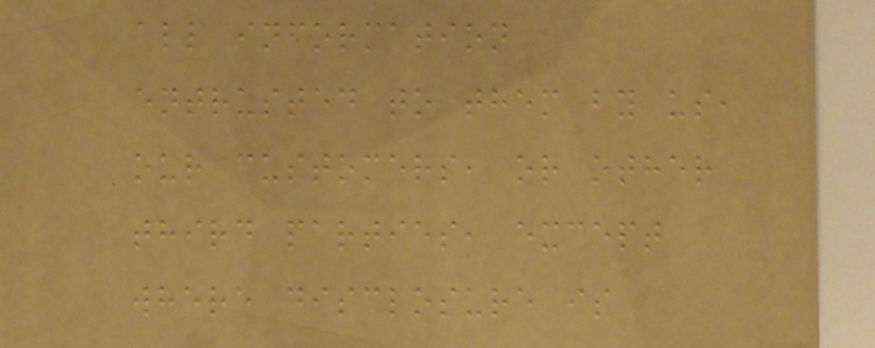all information
entrusted to them by us,
our customers, or other
third parties, except
where disclosure is
